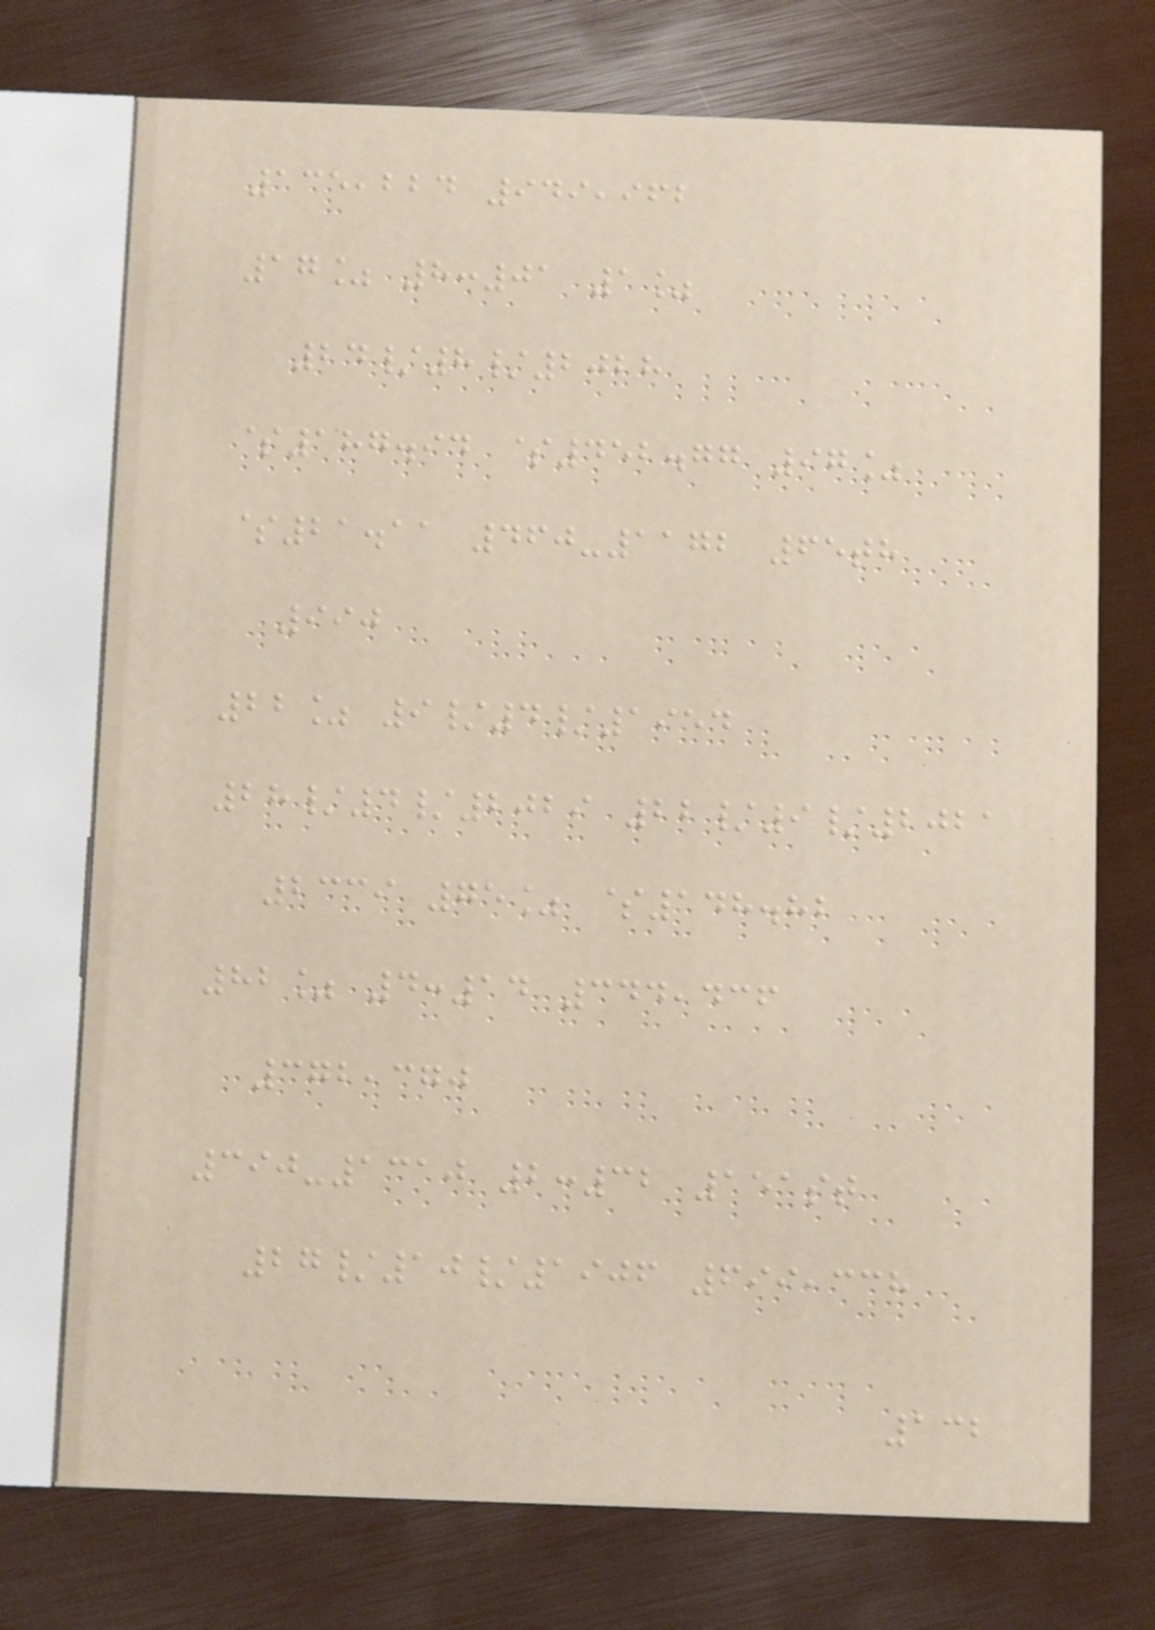135,224 949,962
17% 8:01 1%
24/8/2028
$187.94 $452.77 97%
$21.11 460-1172 65th
990
22% 9/4/1954
28/4/2029 22/9/2021
2339 75% $148.82
82% 4:14 344,436
372,370
390-1310 2:32 151st
27/10/1906 699,338
132
